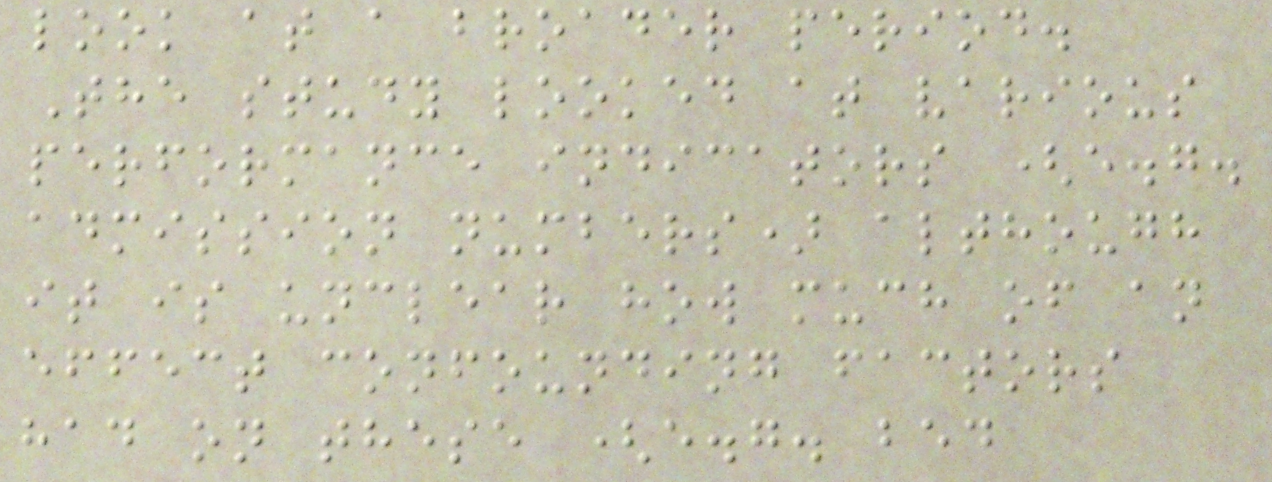look at a broader period.
The study looked at various
performance indicators (e.g.
admission numbers) although
it is unclear how much of an
effect confounding factors
had on these (e.g. bed
